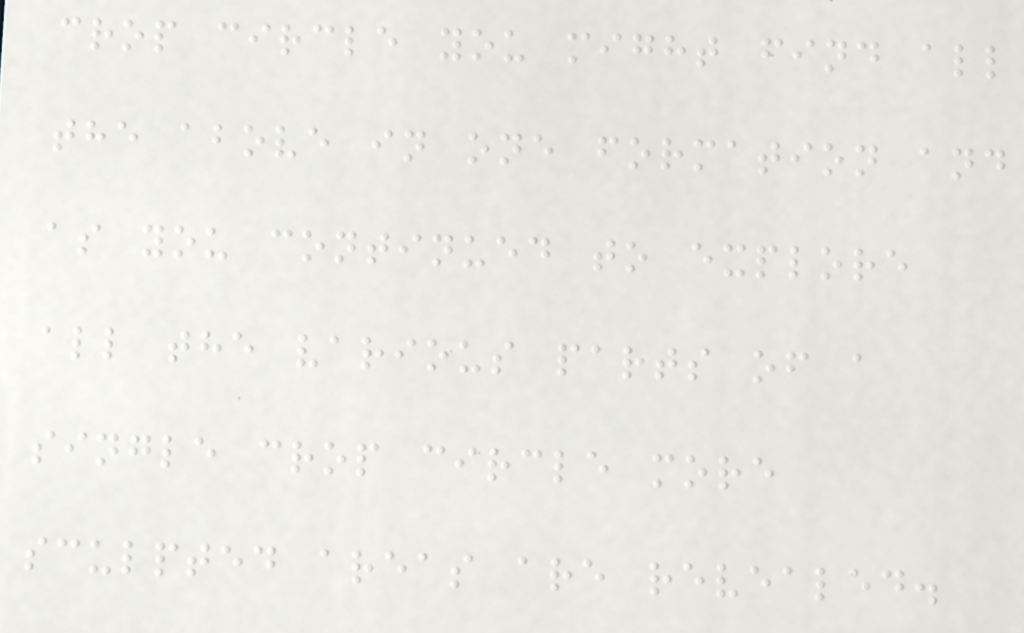crop circle you might find all
the above in one formation and
as you continued to explore
all the various parts of a
single crop circle more
sculpted areas are revealed.
